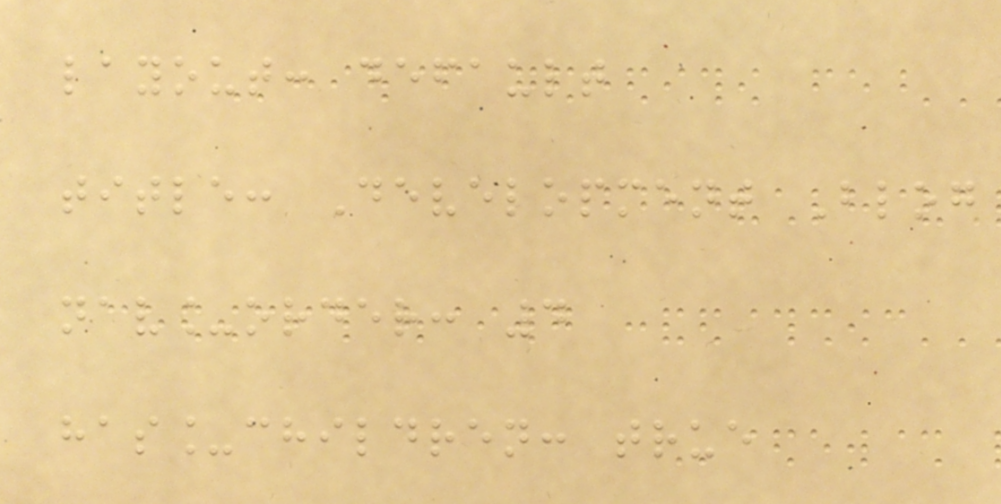layout: default
title: Development Blog
nav_order: 4
has_children: true
